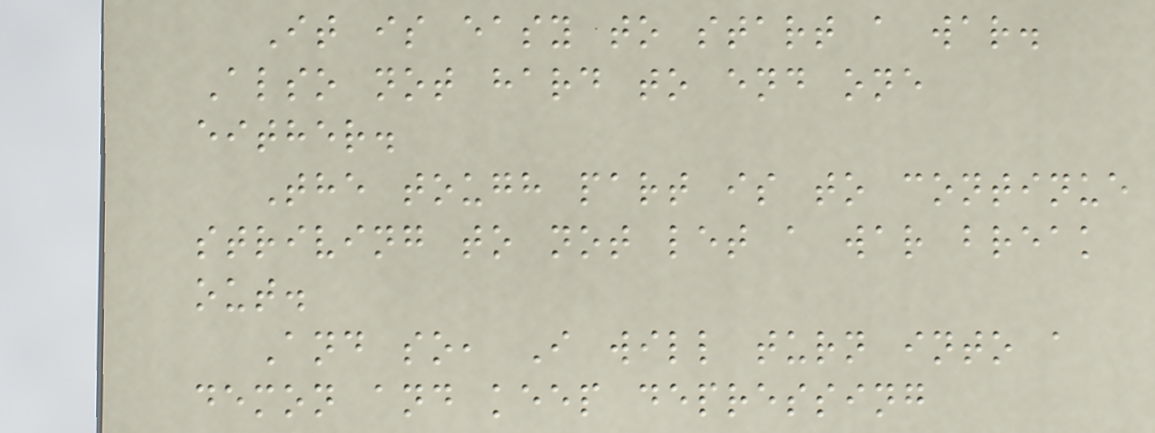It is easy to start a war.
Also not hard to end one
either.
The tough part is to continue
striving to not let a war break
out.
And so, I will turn into a
demon and keep depressing
